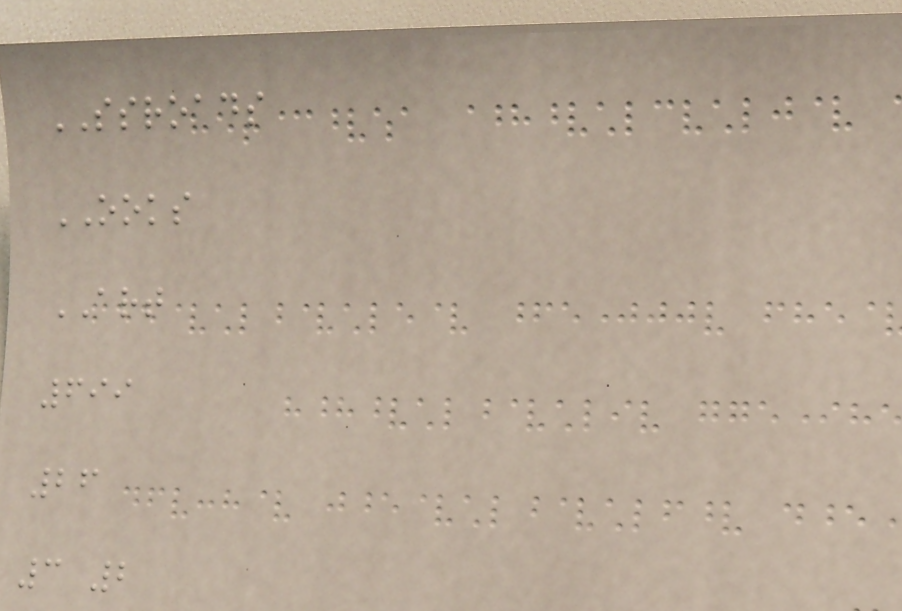SSROADS
OOKS
ART
699
26
3 2
